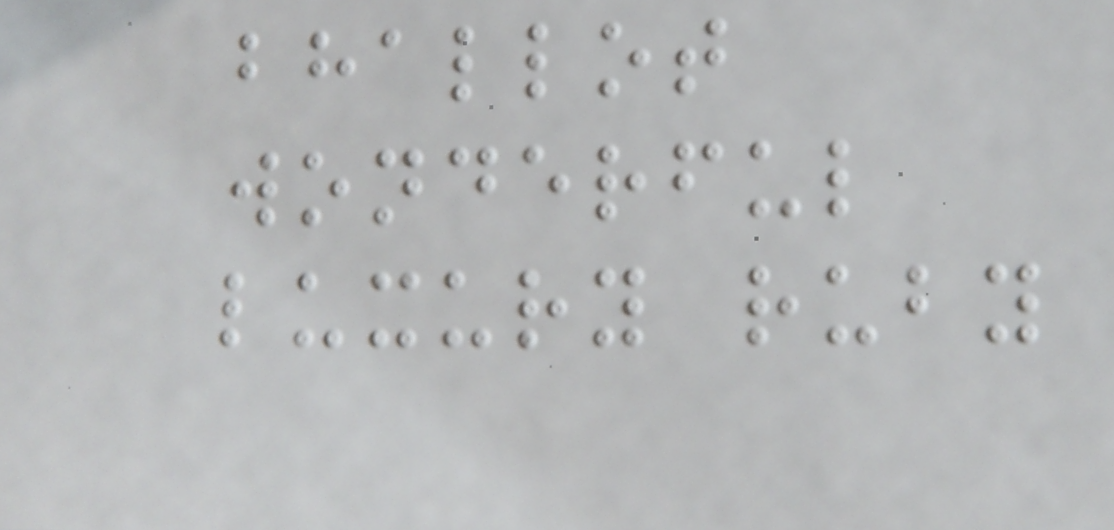bhallot
wonderful
luxury ruby
